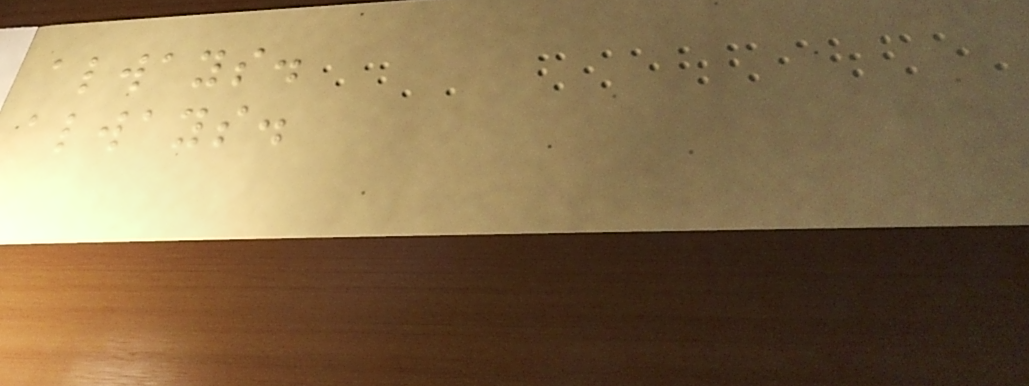always.
always.
